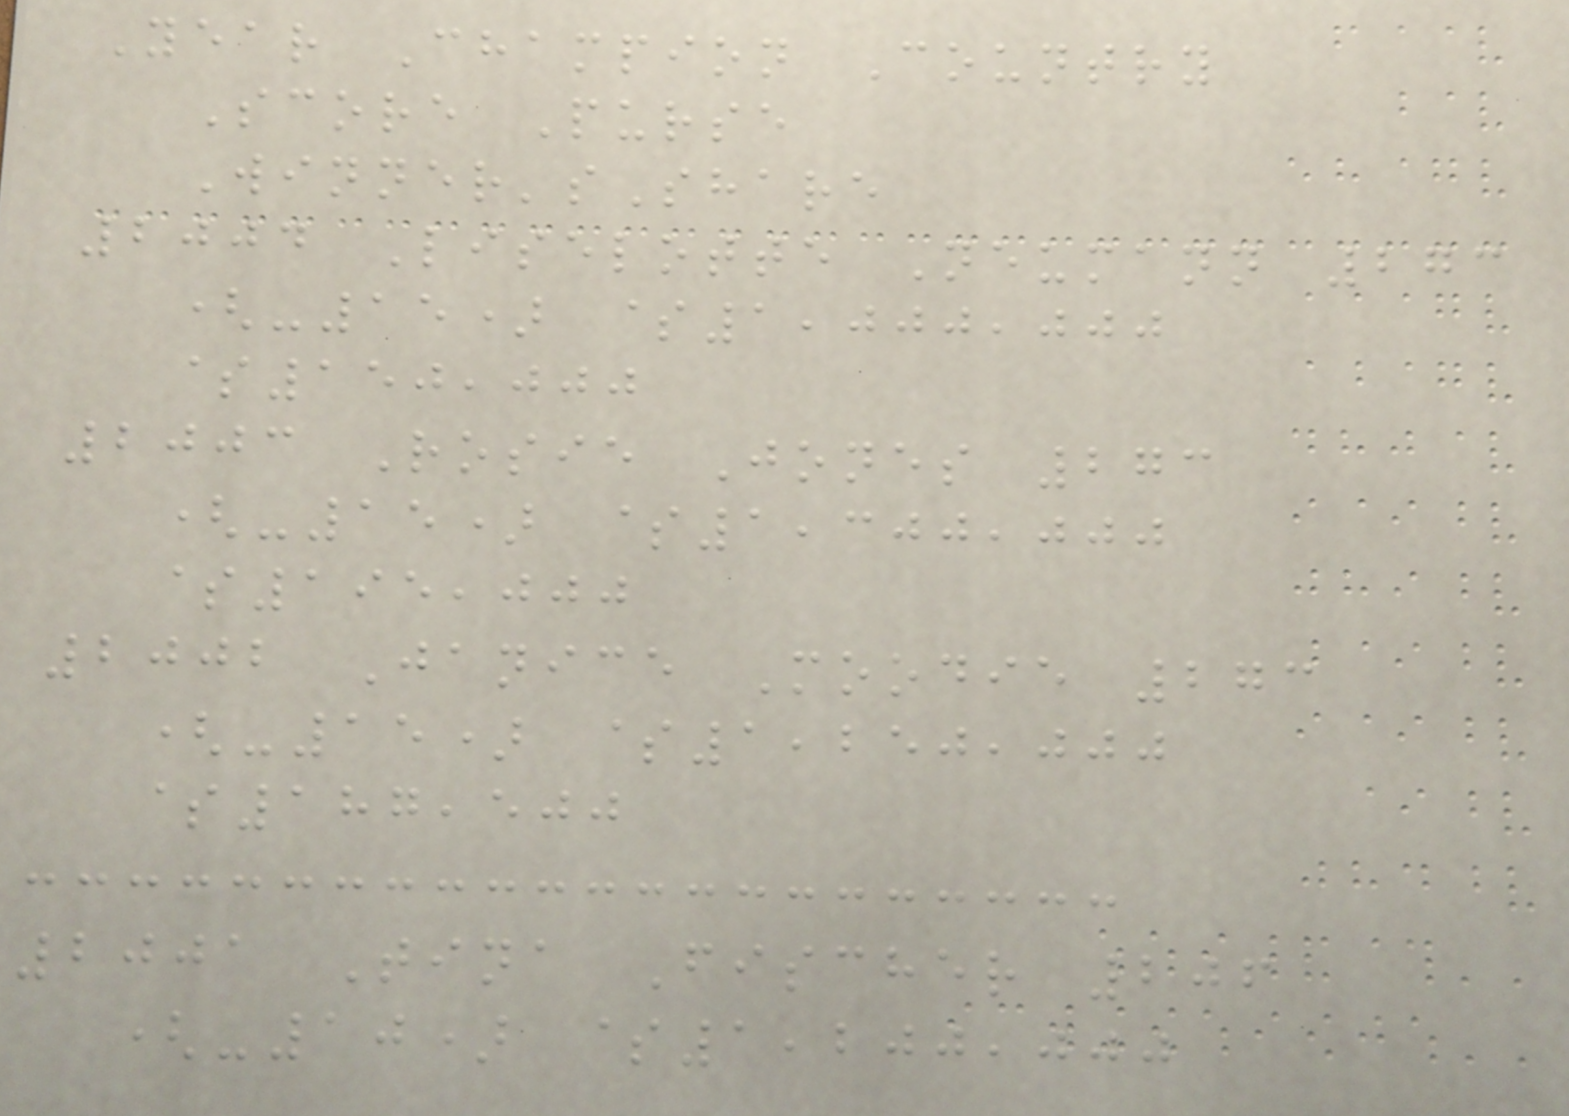Year Champion Country
Score Purse
Winner'sShare
2004 Liselotte Neumann 273
(-15) $1,000,000
$150,000
2003 Rosie Jones 273
(-15) $1,300,000
$195,000
2002 Janice Moodie 273
(-15) $1,250,000
$187,500
2001 Tina Fischer 206
(-10) $1,200,000
